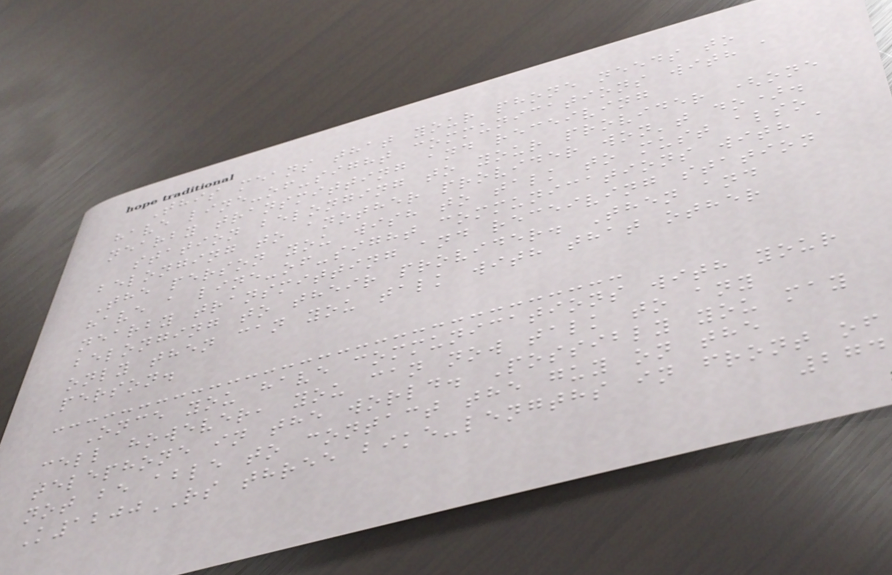This means that your phone needs to
have line-of-sight communications with a
nearby transmitting and receiving
station belonging to your provider (one
belonging to another provider won't do).
The person you wish to talk to must also
have a line-of-sight communications with a
nearby transmitting and receiving station
belonging to their provider. Then and
only then can you talk with that other
person.
Once you have communications with your
cell however, you can now talk to any
telephone in the world. Possibly you may
not be able to contact the guy on the
K1200RS three bike-lengths in front of
274
